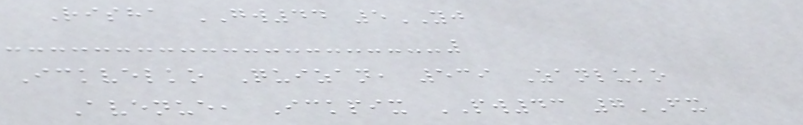Risha GW44 5YJ
Ickvelko Quizan, 539 Zanluko
Avenue, Ickpix PW43 7FX
